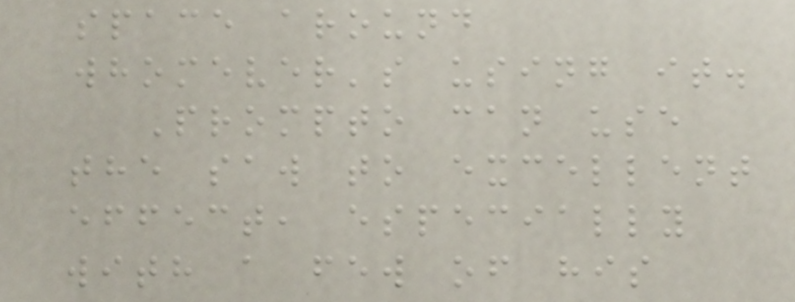space around
whomever's using it.
Prompto can use
the saw to excellent
effect, especially
with a few of his
